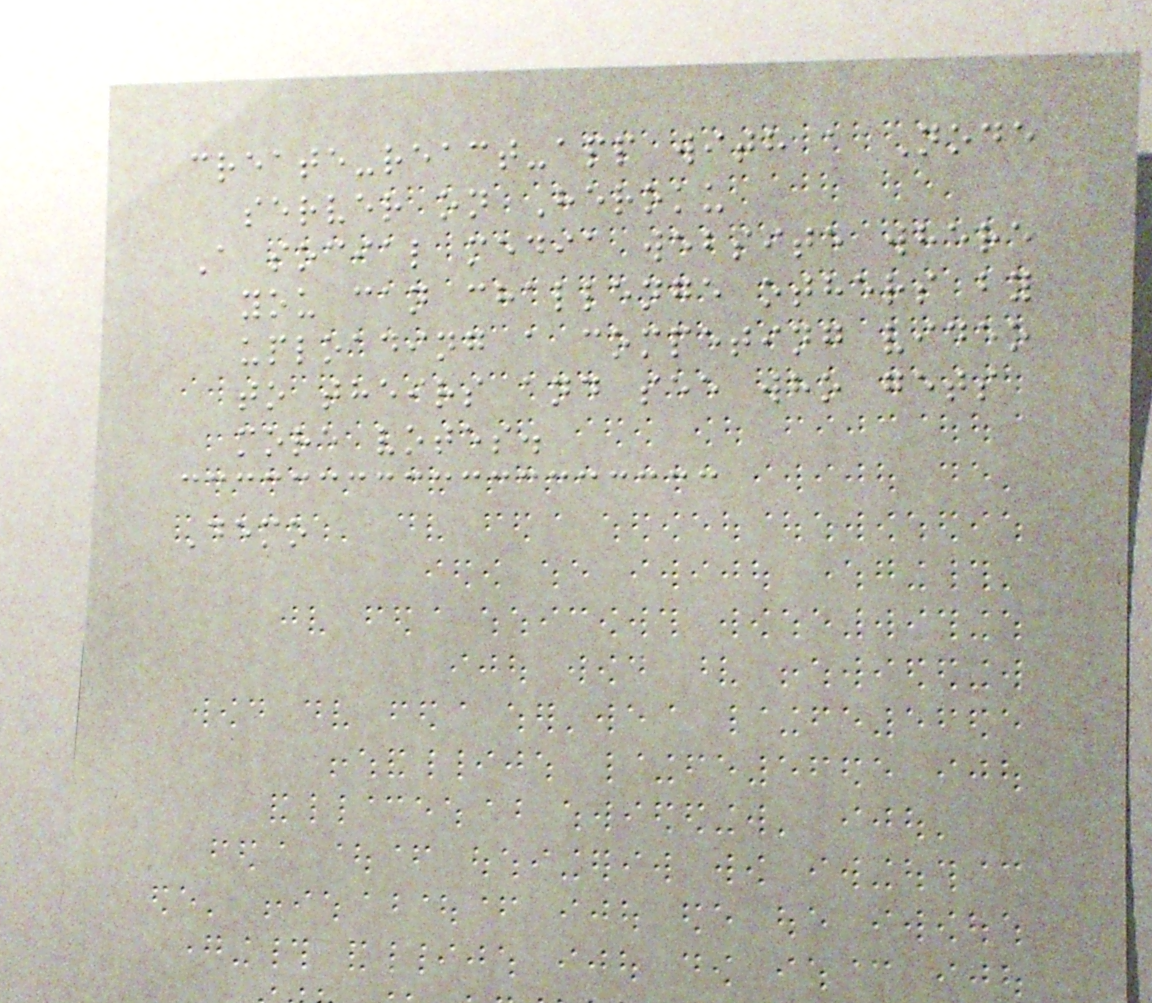create-react-app with a Node
server on Heroku
A social media website where
you can challenge others by
uploading a competing video
to theirs and see who gets
more votes.
Demo
